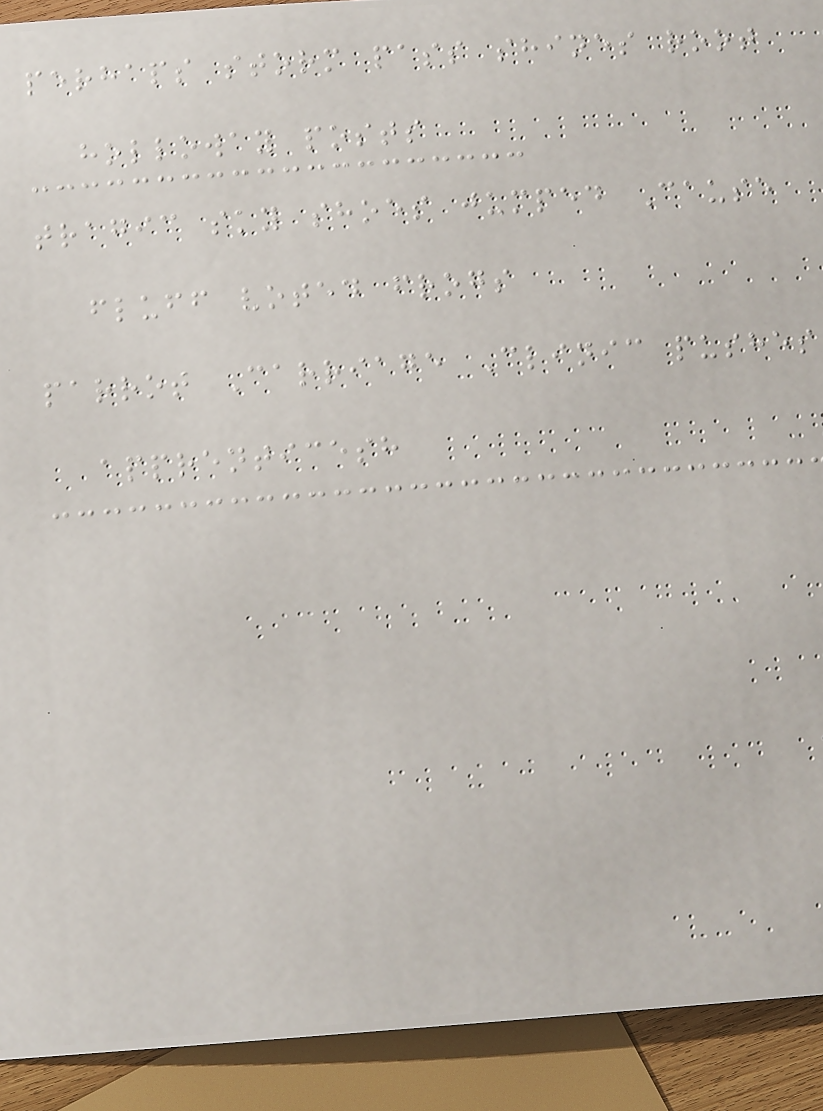perhaps storm pass shines root
holloway posts
tragic sky shoes jumped Cause
fluff voted frogs
parrot Carriage Clinic pushes
apprenticesh
